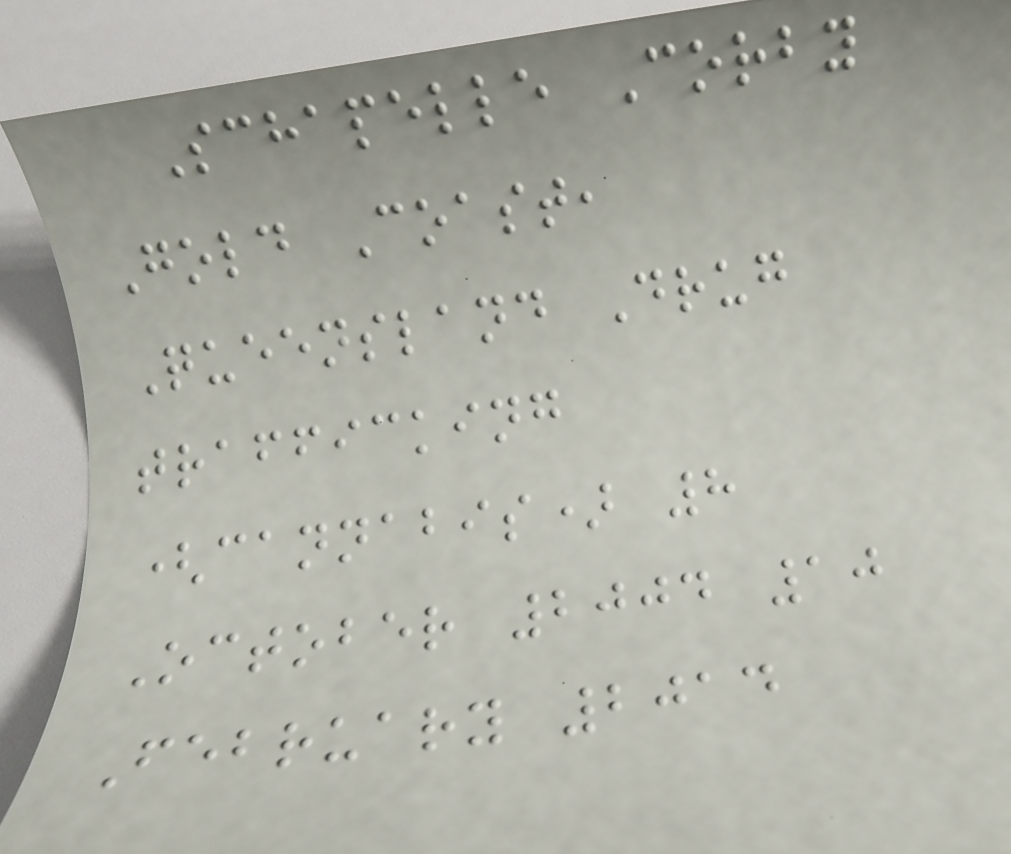Schapelle Corby
Gold Coast,
Queensland Drug
trafficking
(cannabis) 8
October 2004 10
February 2014
